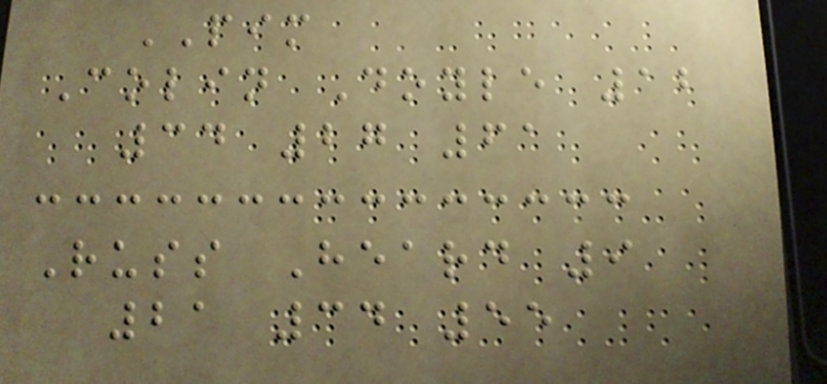PIM
Colin Doyle 12
34 27 61
Russ Heard 9
21 34 55
